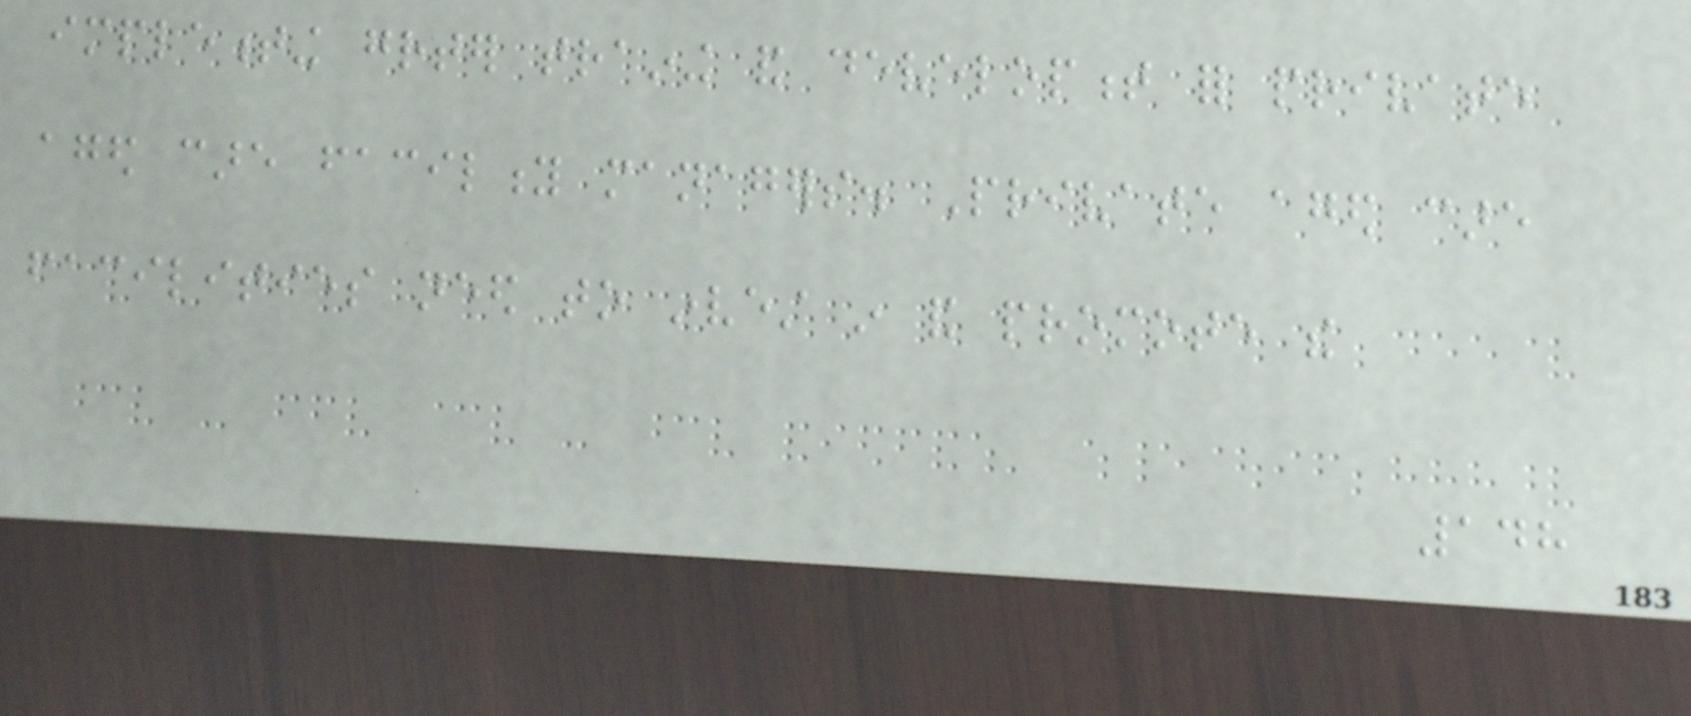implementing greater training and development for private
aged care facility managers. Private aged care
facilities need to invest in and promote the
148
